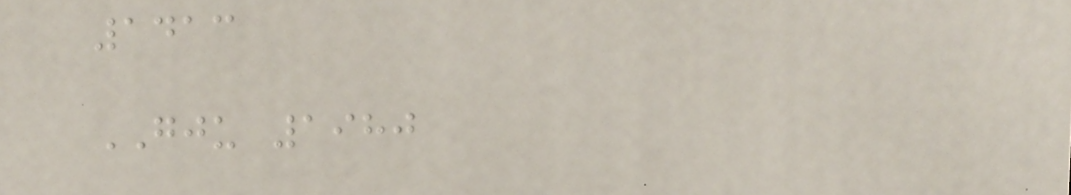1413
GJU 1980
